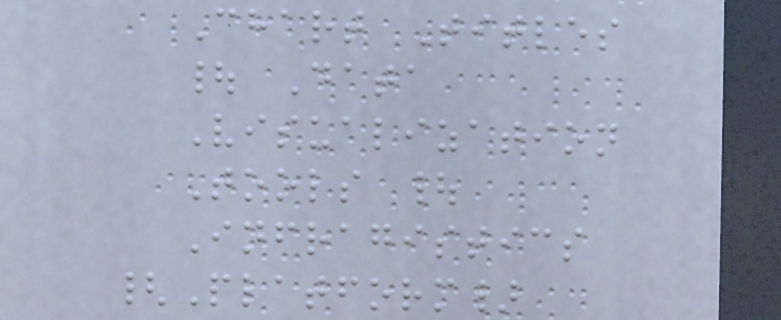Chart Titles
| Data
Visualization
Tools |
Infragistics
{Platform}
